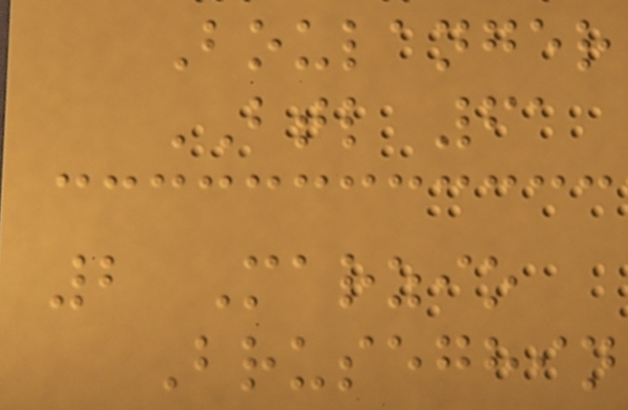Boulanger
BTL 61
2 Marzio
Bruseghin
